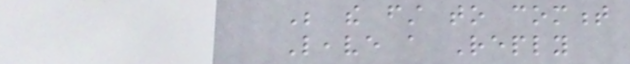Be the first to comment
Leave a Reply
